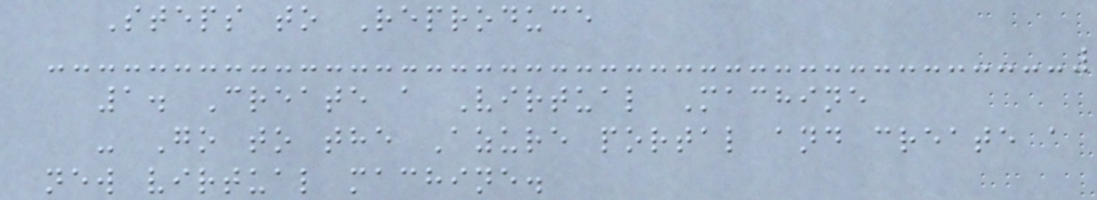Steps to Reproduce
1. Create a Virtual Machine
- Go to the Azure portal and create a
new virtual machine.
